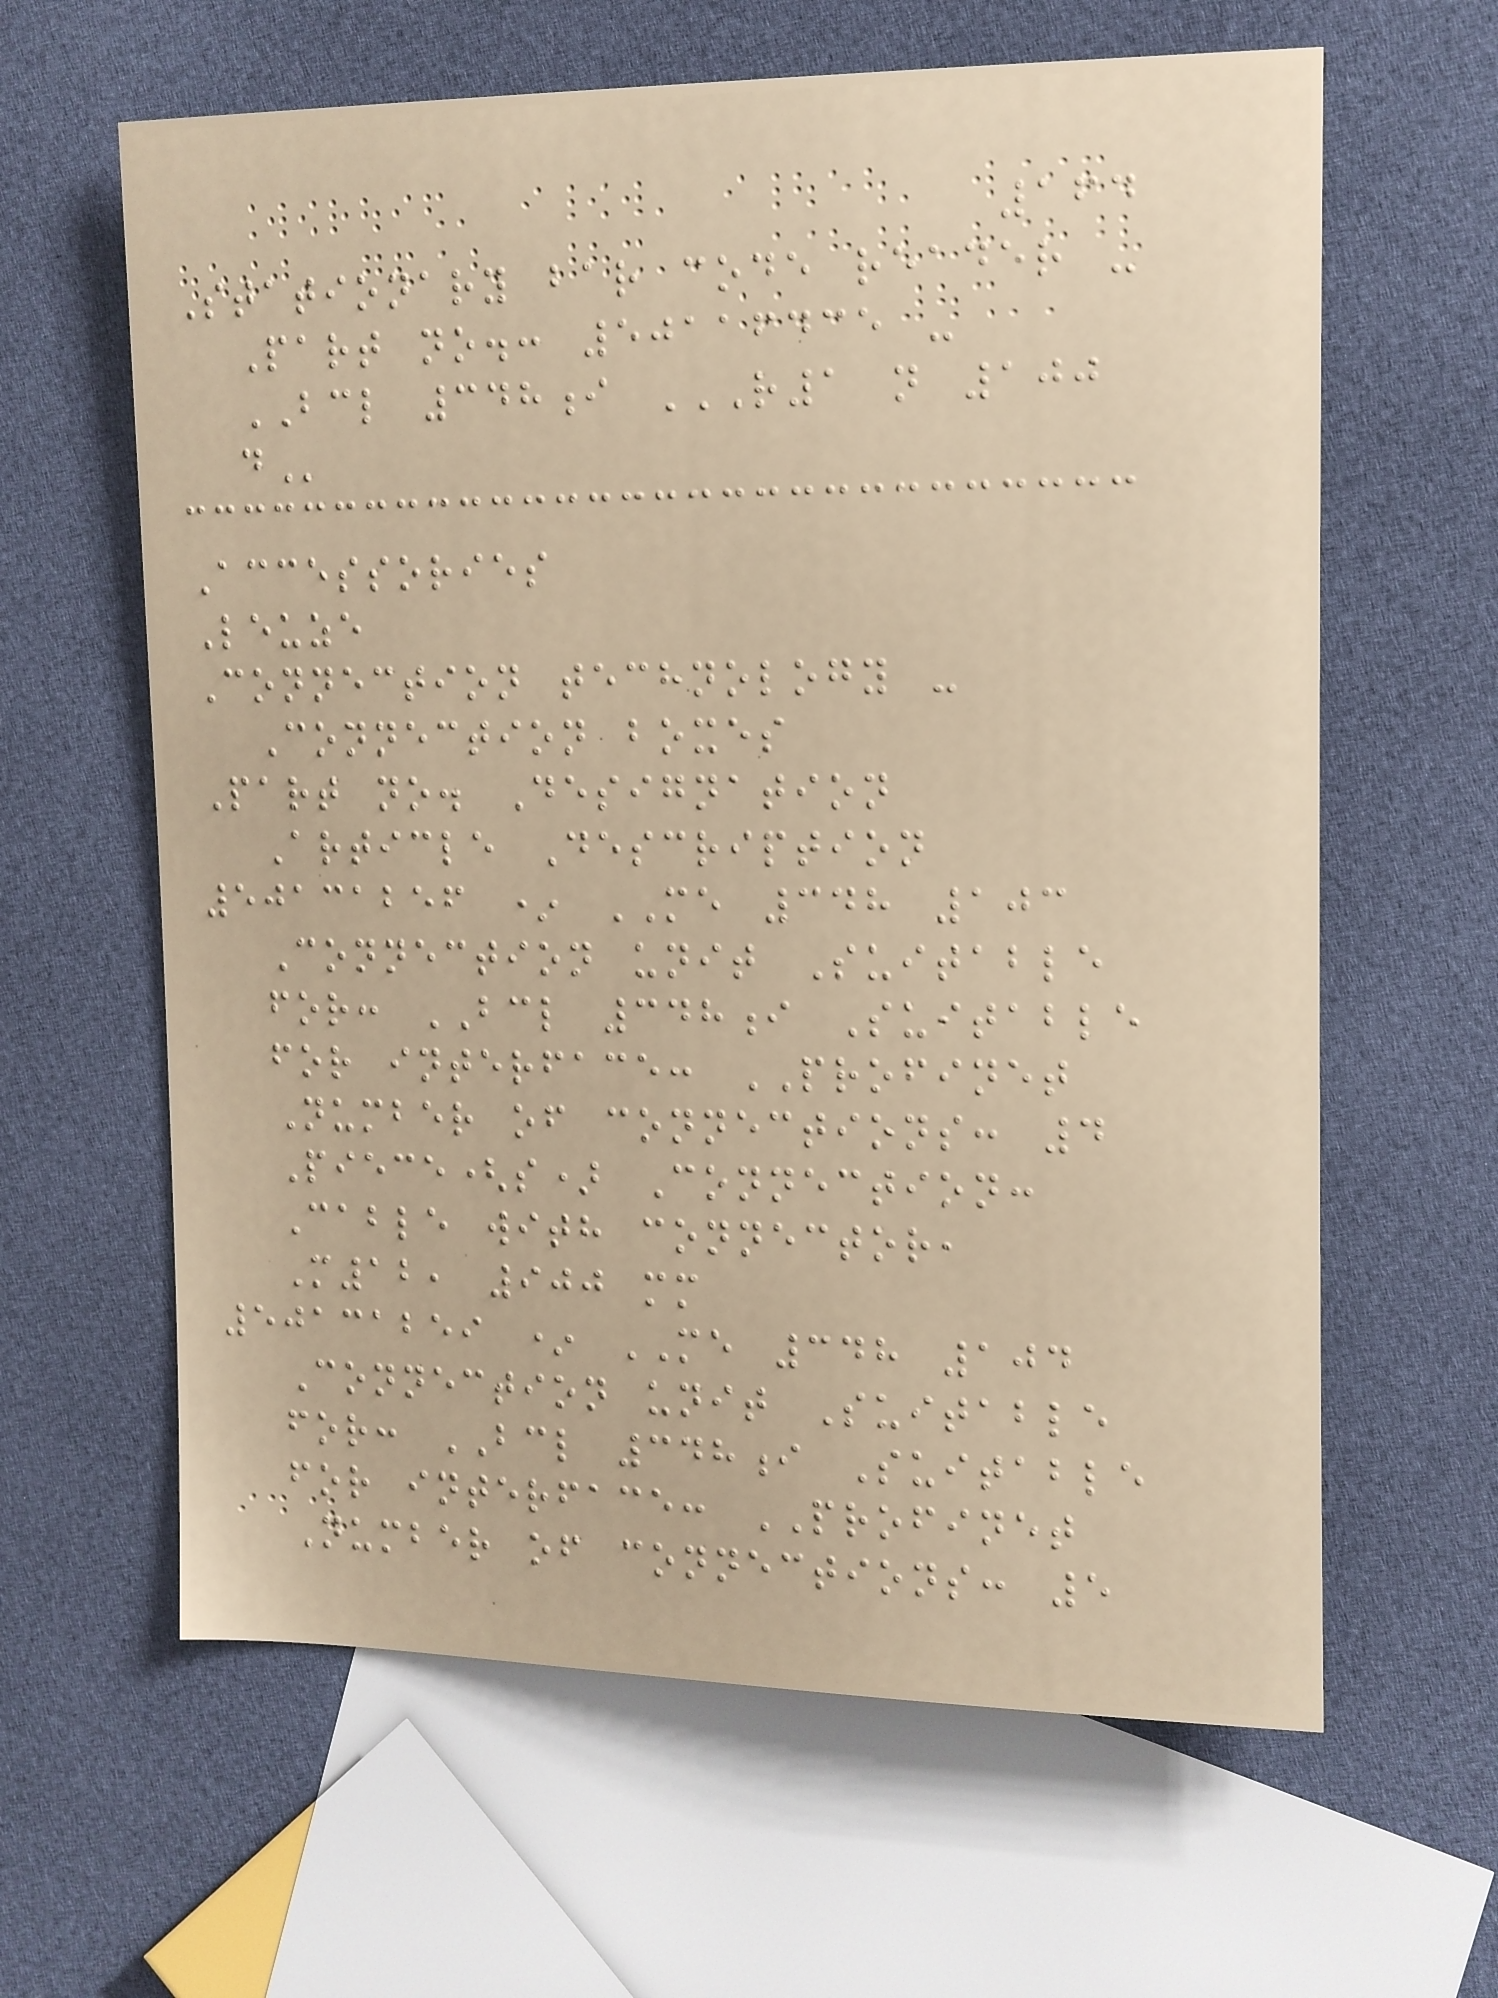164
Stationary bar code reader -
Part no.: 50116435 -
BCL 348i R1 N 100
D
Accessories
Leuze
Connection technology -
Connection boxes
Part no. Designation
Article Description
50131256 * ME 348 103
Connection unit Suitable
for: BCL 348i Suitable
for interface: PROFINET
Number of connections: 4
Piece(s) Connection:
Cable with connector,
M12, 900 mm
50131259 * ME 348 104
Connection unit Suitable
for: BCL 348i Suitable
for interface: PROFINET
Number of connections: 5
